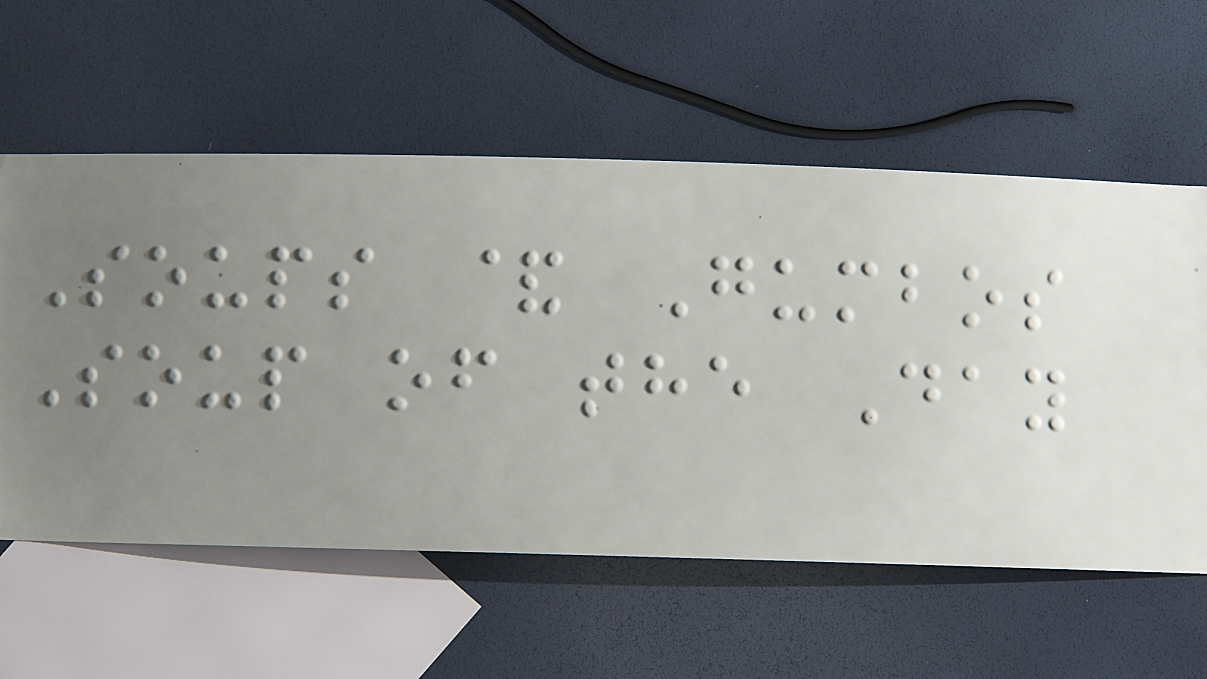Soups & Gumbos
Soup of the Day
